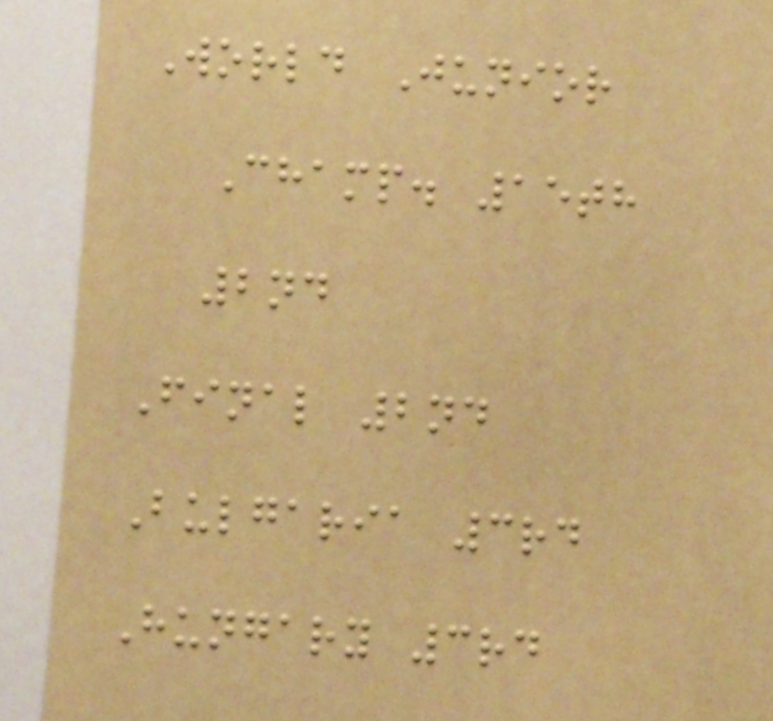World Junior
Champ. 15th
2nd
Final 2nd
Bulgaria 3rd
Hungary 3rd
